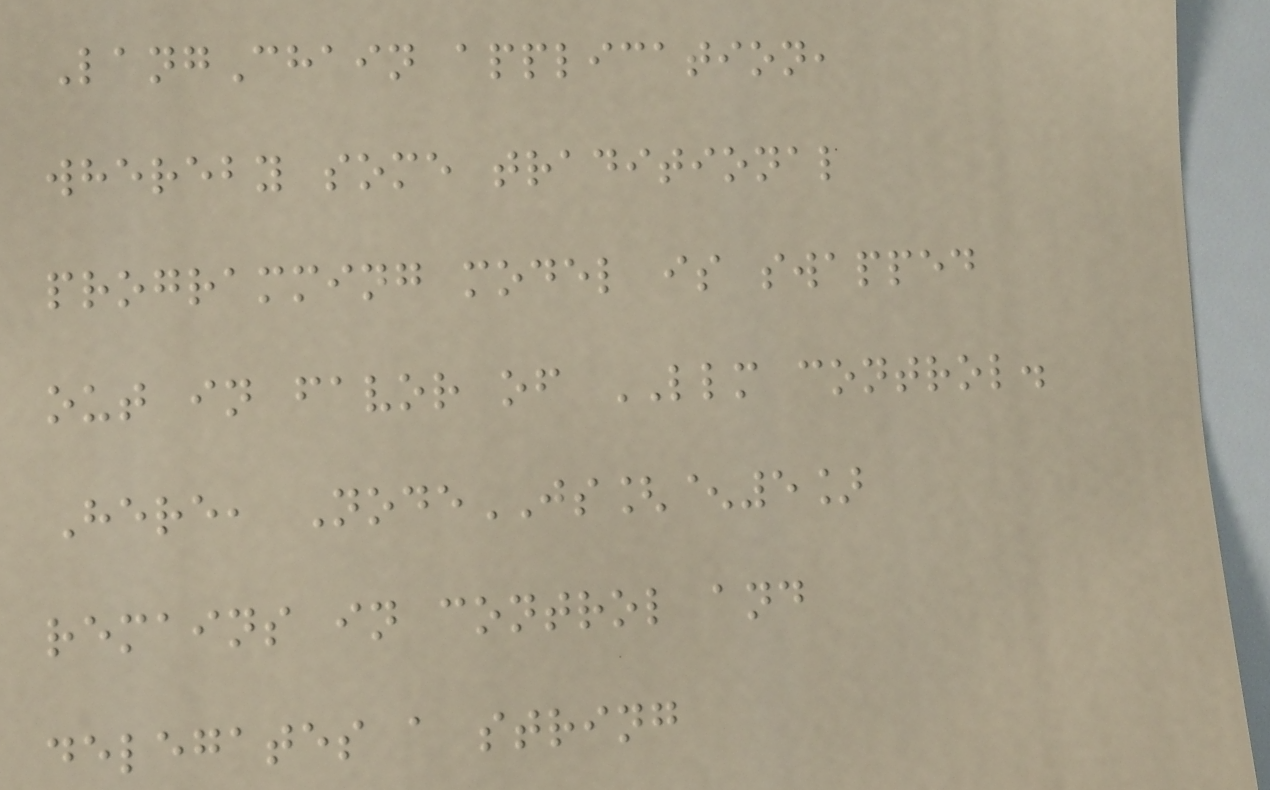LangChain application,
whereby some traditional
programming model is swapped
out in favor of LLM control.
Here, NodeJS[^5]
remains in control and
delegates a string
